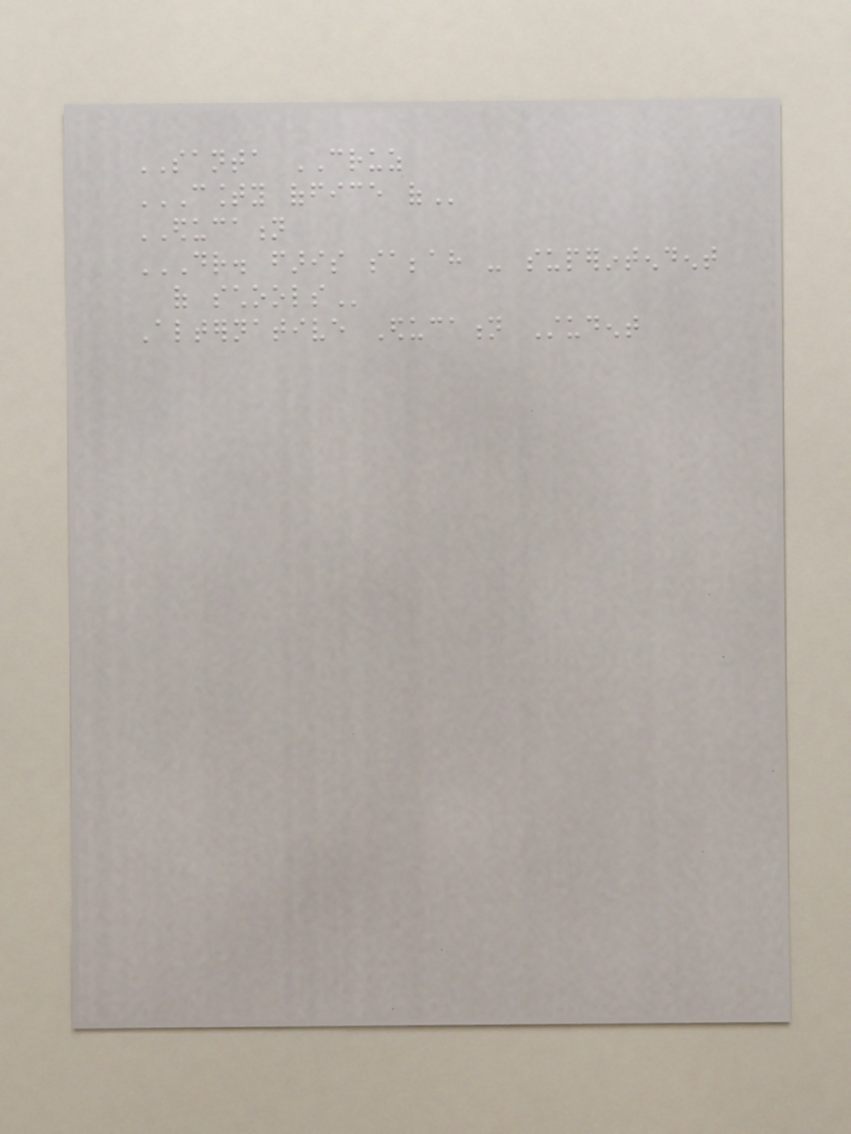SANTA CRUZ
COUNTY OFFICE OF
EDUCATION
DR. FARIS SABBAH - SUPERINTENDENT
OF SCHOOLS
Alternative Education Student
